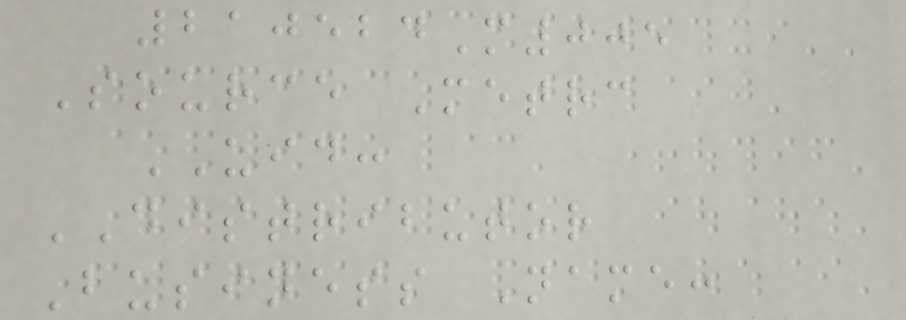210524M005
Source Metrc
UID:
DISTRIBUTOR
Business Name:
